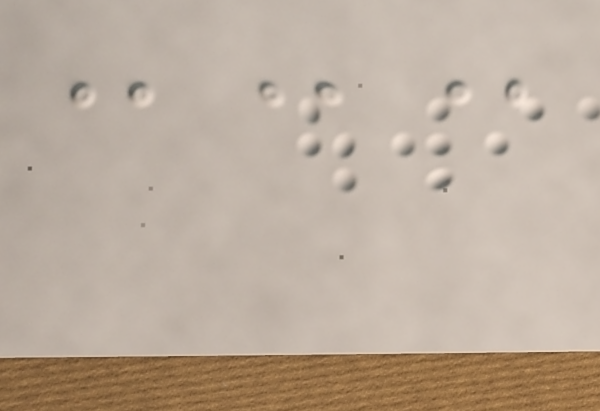@@@
